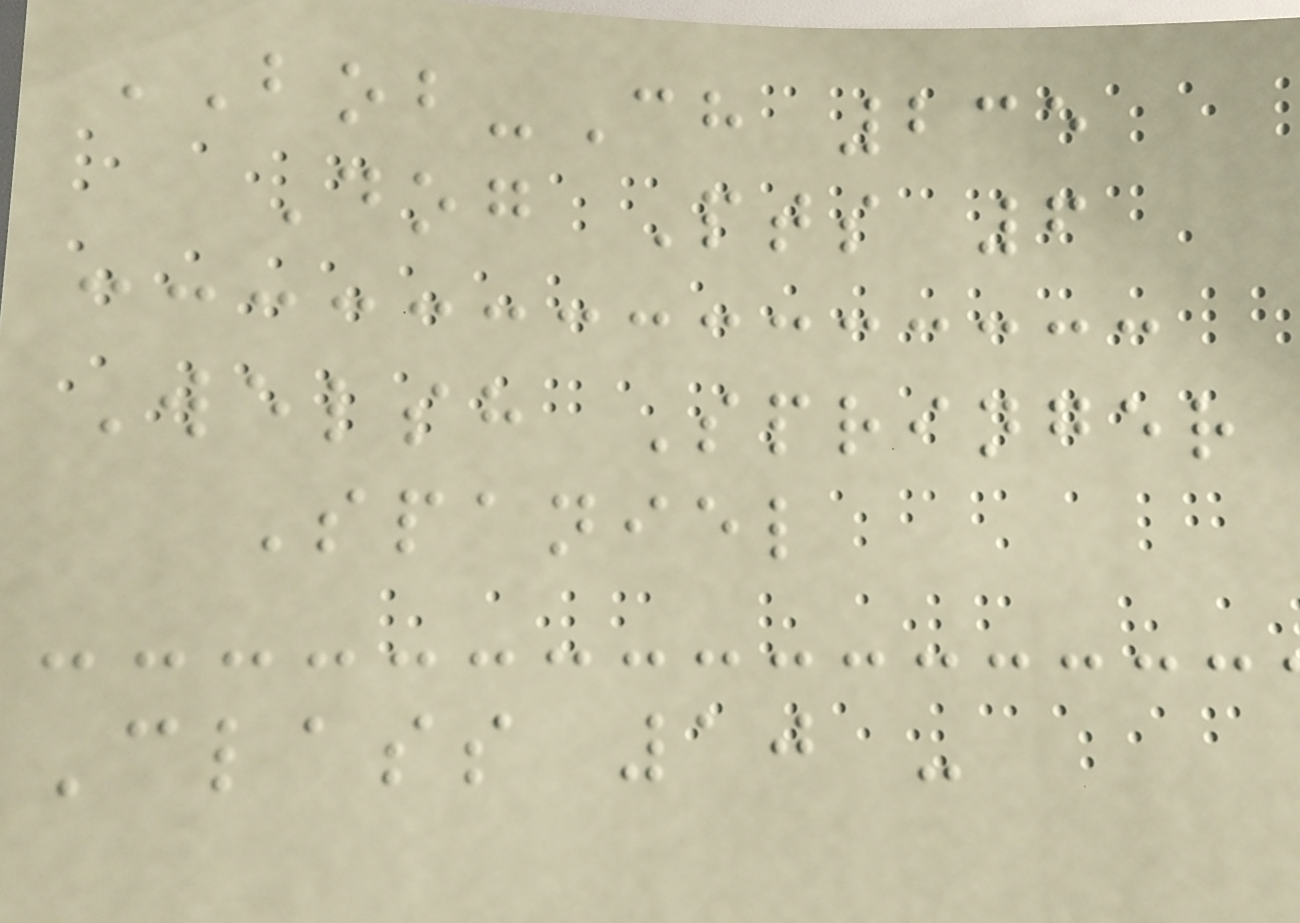BOB-Ch 235
Dog Pts 6
Welsh Springer
Spaniel
Class 10 -
